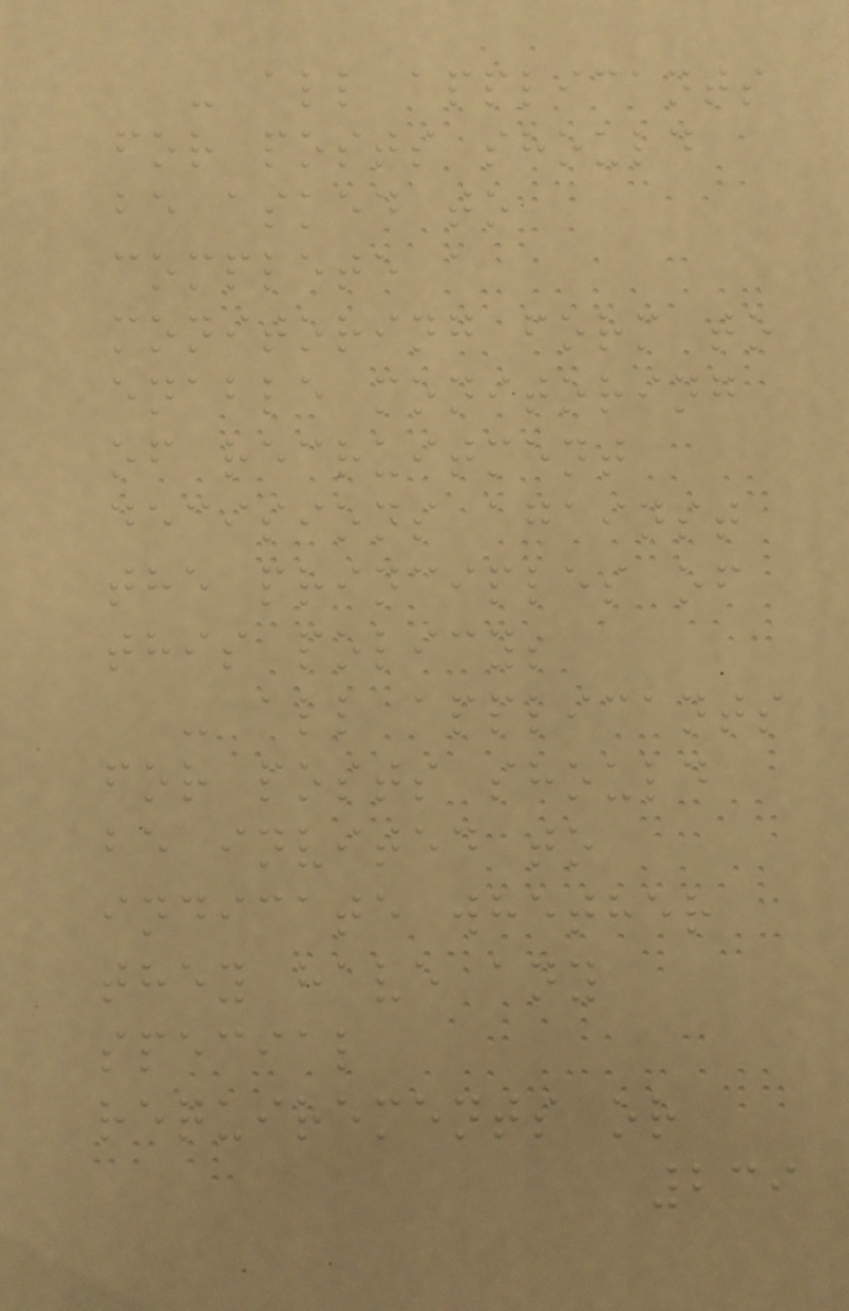- all applicants
for posts should
be asked to
complete a
monitoring form to
enable monitoring
of recruitment
decisions against
the principles of
this policy;
- all applicants
for posts should
be invited to
indicate whether
they have any
special
requirements or
239
